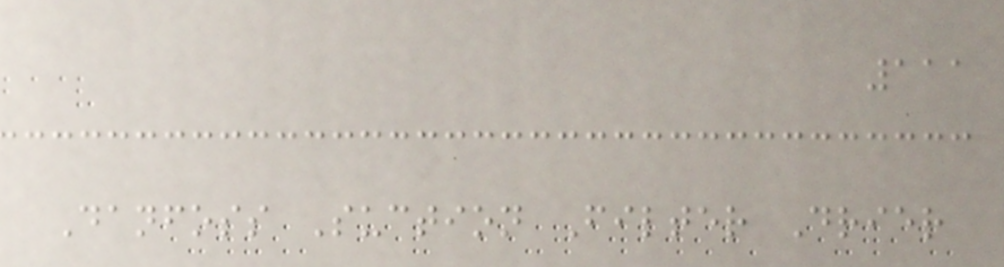111
Danfoss Suction Filter Drier
